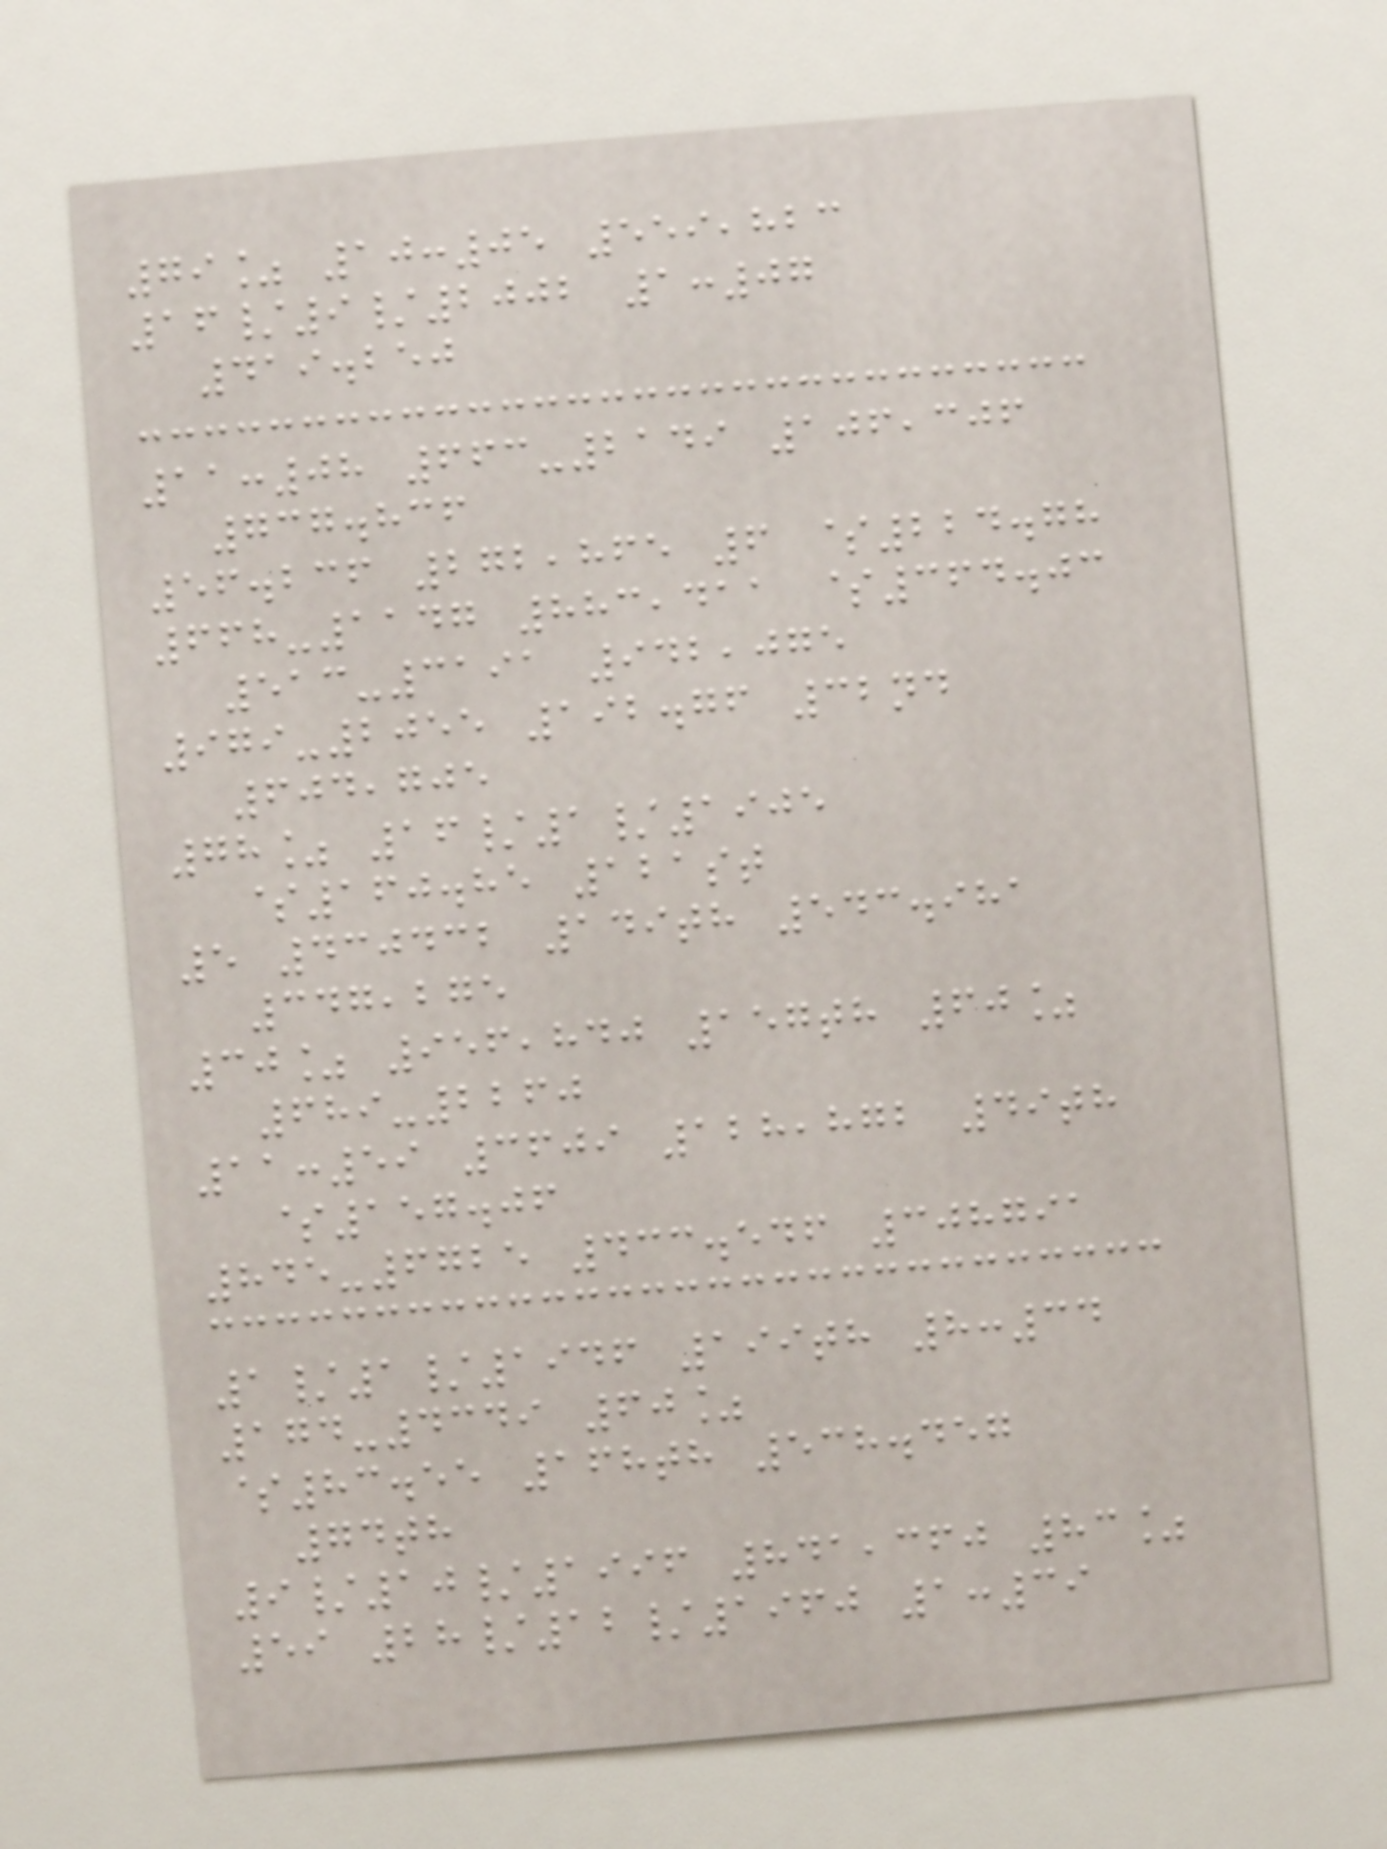79% 10:05 559,823
16/9/2002 1:07
419.250
11:08 663-2149 106,306
737.836
56.236 272,865 6 $224.78
668-1147 883,411 $364.03
513-3191 942,075
979-2055 192.76 32nd
604,705
78% 16/1/1905
$160.85 121st
5 430432 149th 543.981
347,275
30% 956,840 157th 60%
689-2260
11:59 3609 128,872 49th
$157.06
845-6725 433.546 308791
1/1/1946 199th 8:34
174-4349 60%
$83.55 168th 538.457
74th
9/10/1996 841,360 83%
59 28/12/1960 1:39
